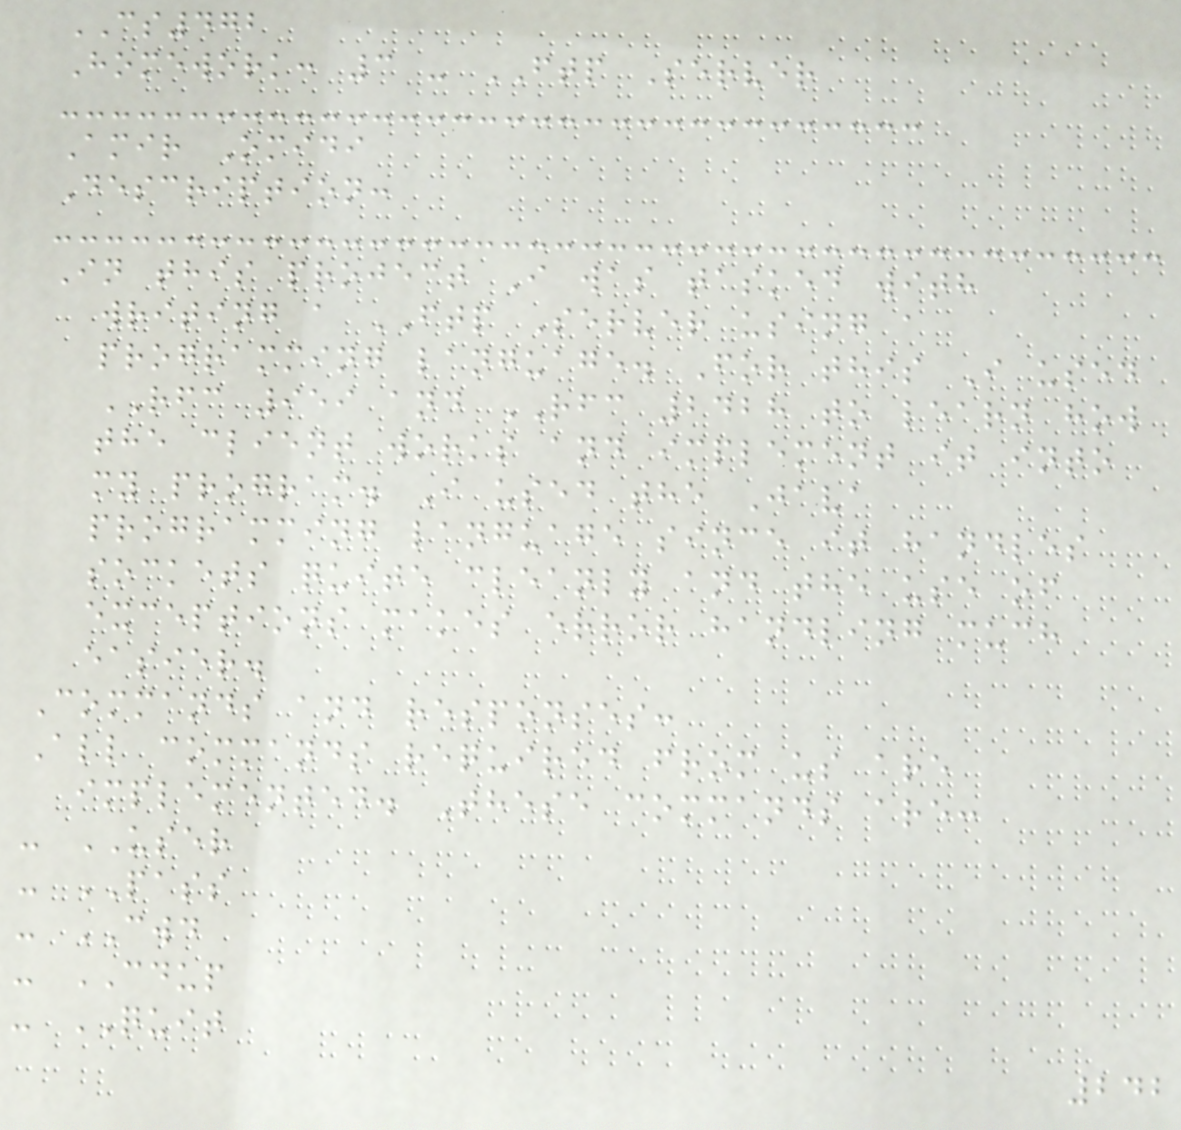CS472
Homework: 3 - FTP Server
Amir Omidi
Description:
In this project I was tasked with
writing a FTP Server using a
programming language. For this I used
RFC 959 and RFC 2428 to learn how
the client works and implement it into
my program. I used the Java
programming language since it handles
sockets quite cleanly and the use of
exceptions makes error handling much
easier.
Commands and responses:
All commands required from us are
implemented. These commands are:
- USER
- PASS
- CWD
- CDUP
- QUIT
242
